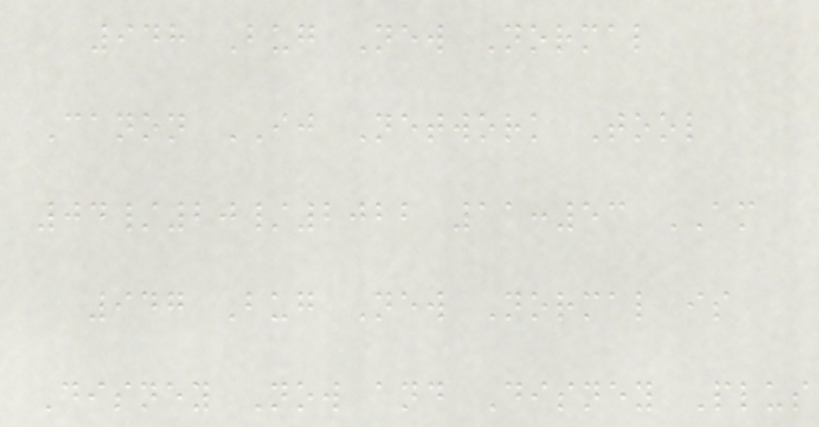948 Bug New Normal
Canon IJ Network Tool
04/20/2022 11:53 AM
947 Bug New Normal is
Disney Now and Disney Plus
